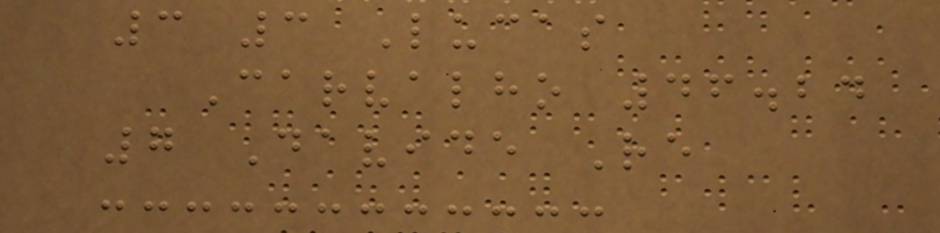3 3 Lucas
Carvalho 46.24
7 Davide Re
